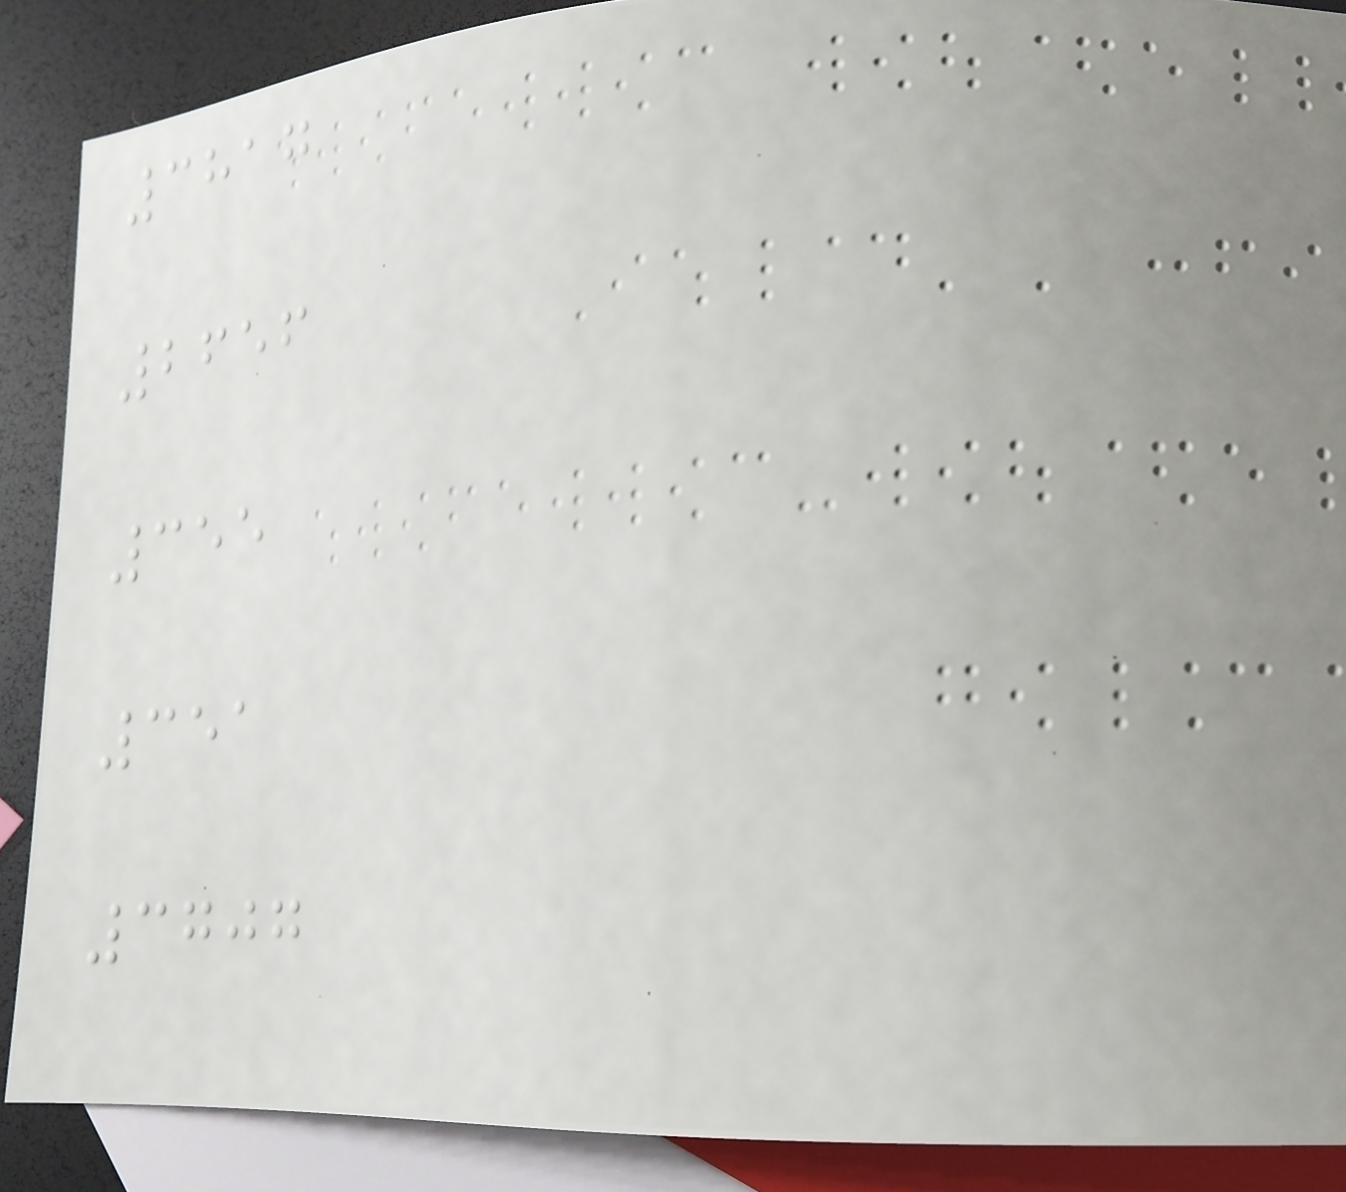3817
2656
355
351
3707
